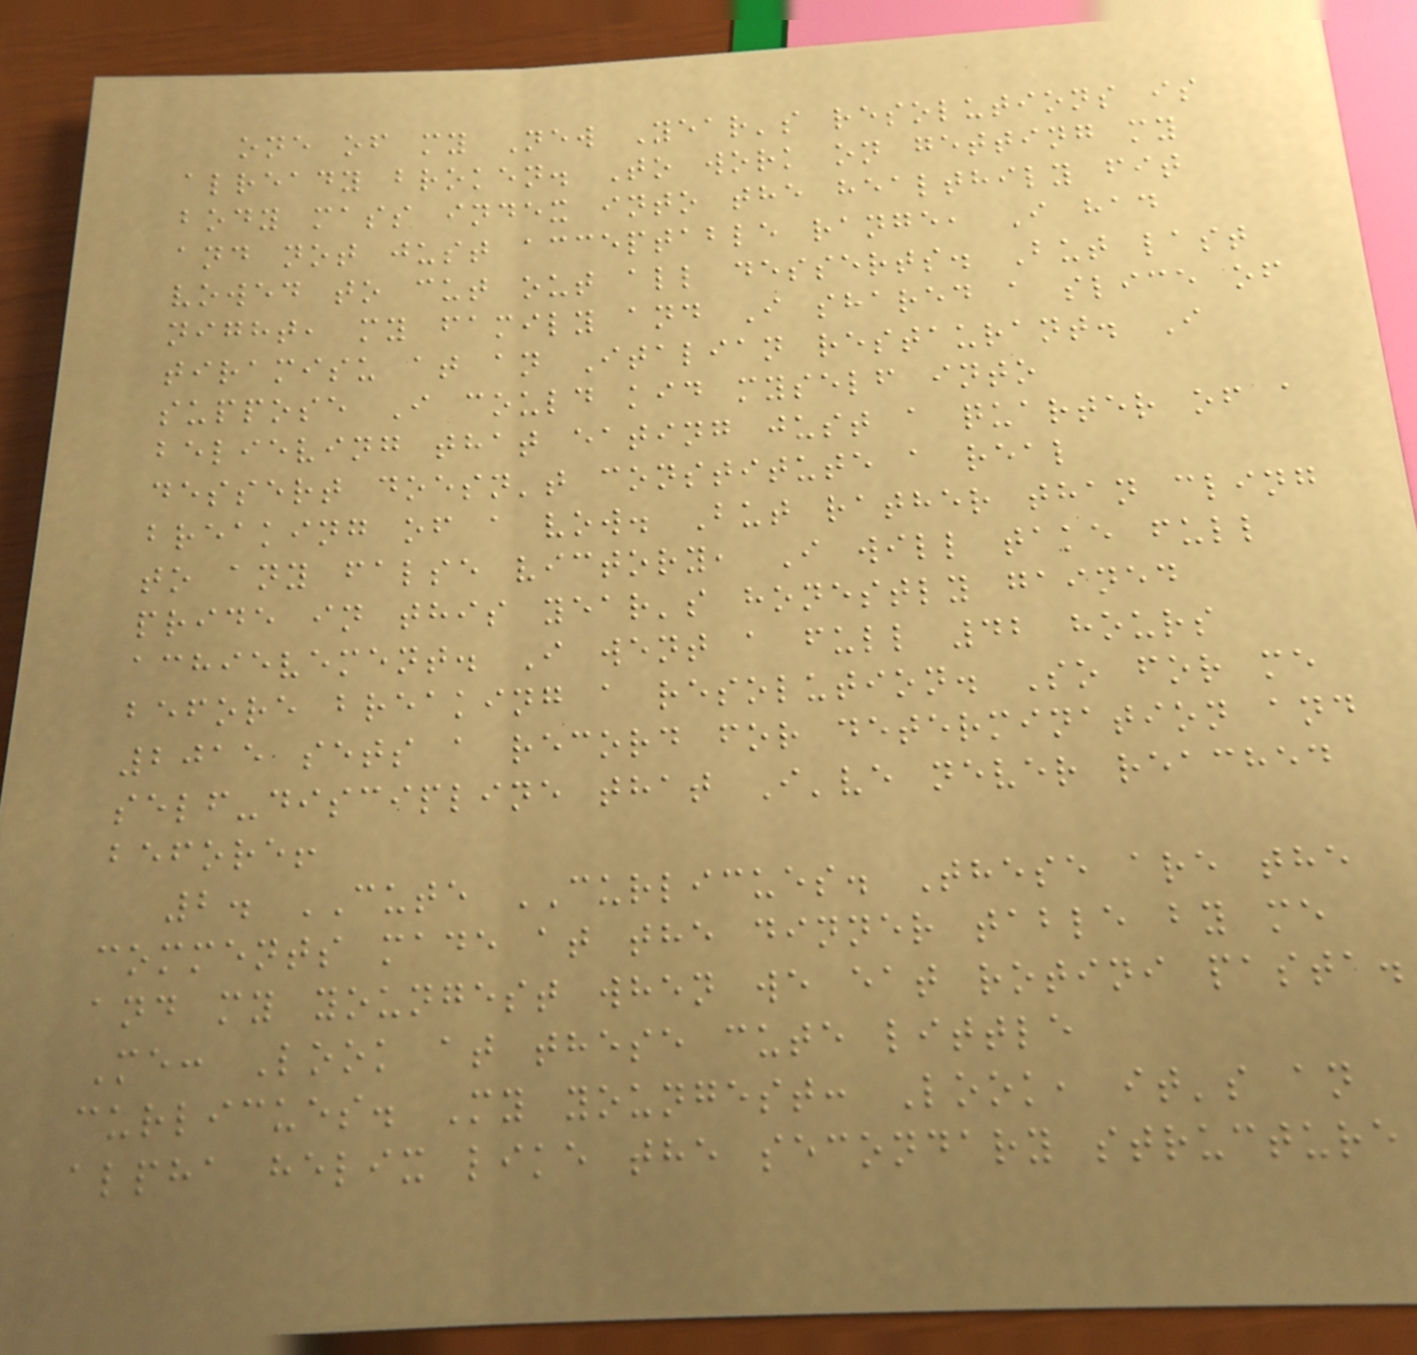one of my New Year's resolutions is
already broken. To work on getting my
body mass index into the healthily fit
and not just acceptable range, I had
vowed to cut out all desserts. But last
night, my family and I shared a slice of
tiramisu at an Italian restaurant. I
suppose I could kid myself into
believing that eating just a quarter of a
dessert doesn't constitute a real
breaking of a vow. But rather than cling
to any false victory, I will take full
pride in this year's honestly gained
achievement. I went a full 42 hours
before breaking a resolution. So for me
2015 sets a record for determination and
self-discipline that I've never reached
before!
2. CUTE CURLICUES. These are the
comments made at the dinner table by me
and my youngest when we eat rotini pasta.
Me: Look at these cute little
curlicues. My youngest: Look, it's an
alpha helix like the secondary structure
